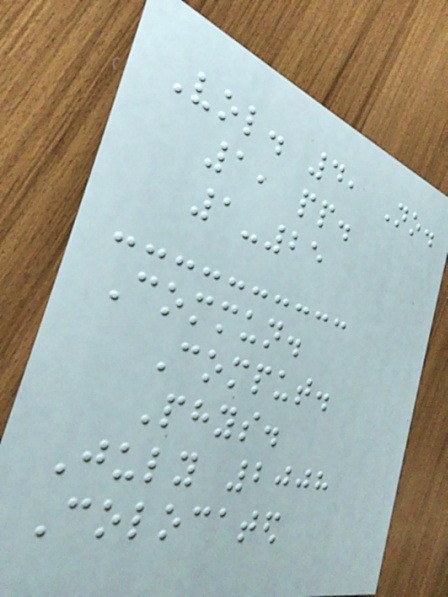Vol. 4, No.
1, pp.
1-25
Commun.
Comput.
Phys.
July 2008
Colocated
